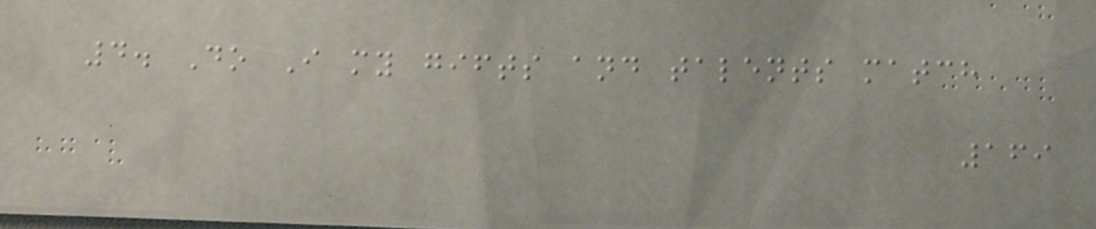4. Do I my gifts and talents match
169
